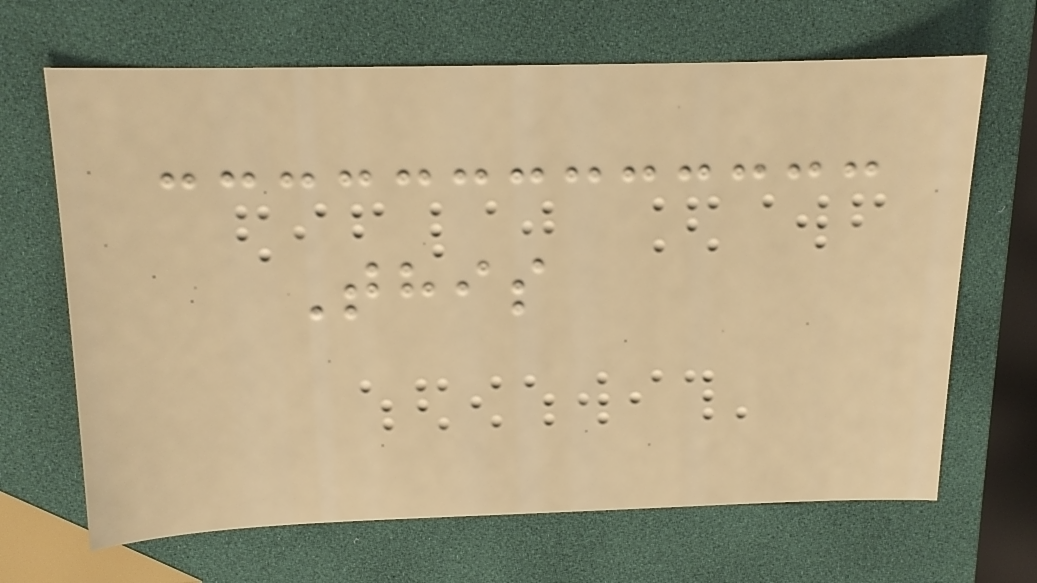This
